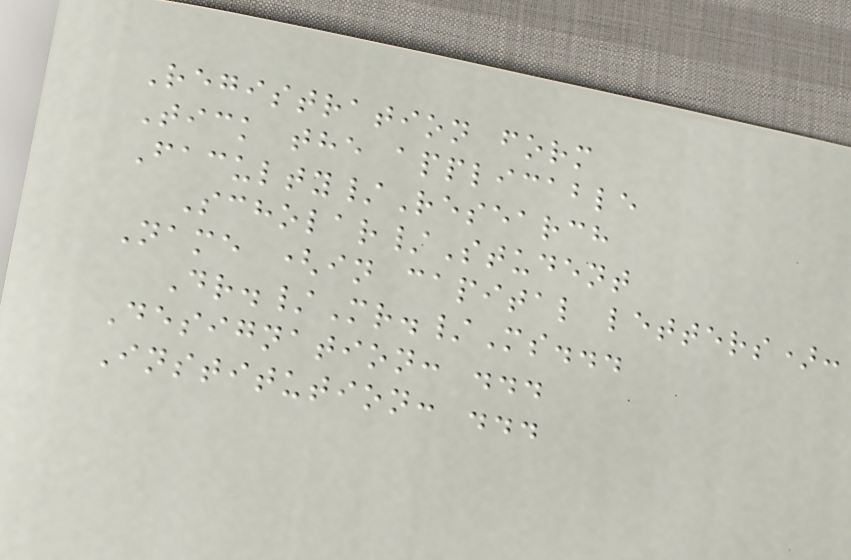Registration form
Tick the applicable
Faculty/Research
Scholar/Student
Name (in capital letters):
Dr./Mr./Ms...
Designation: ...
Institution: ...
